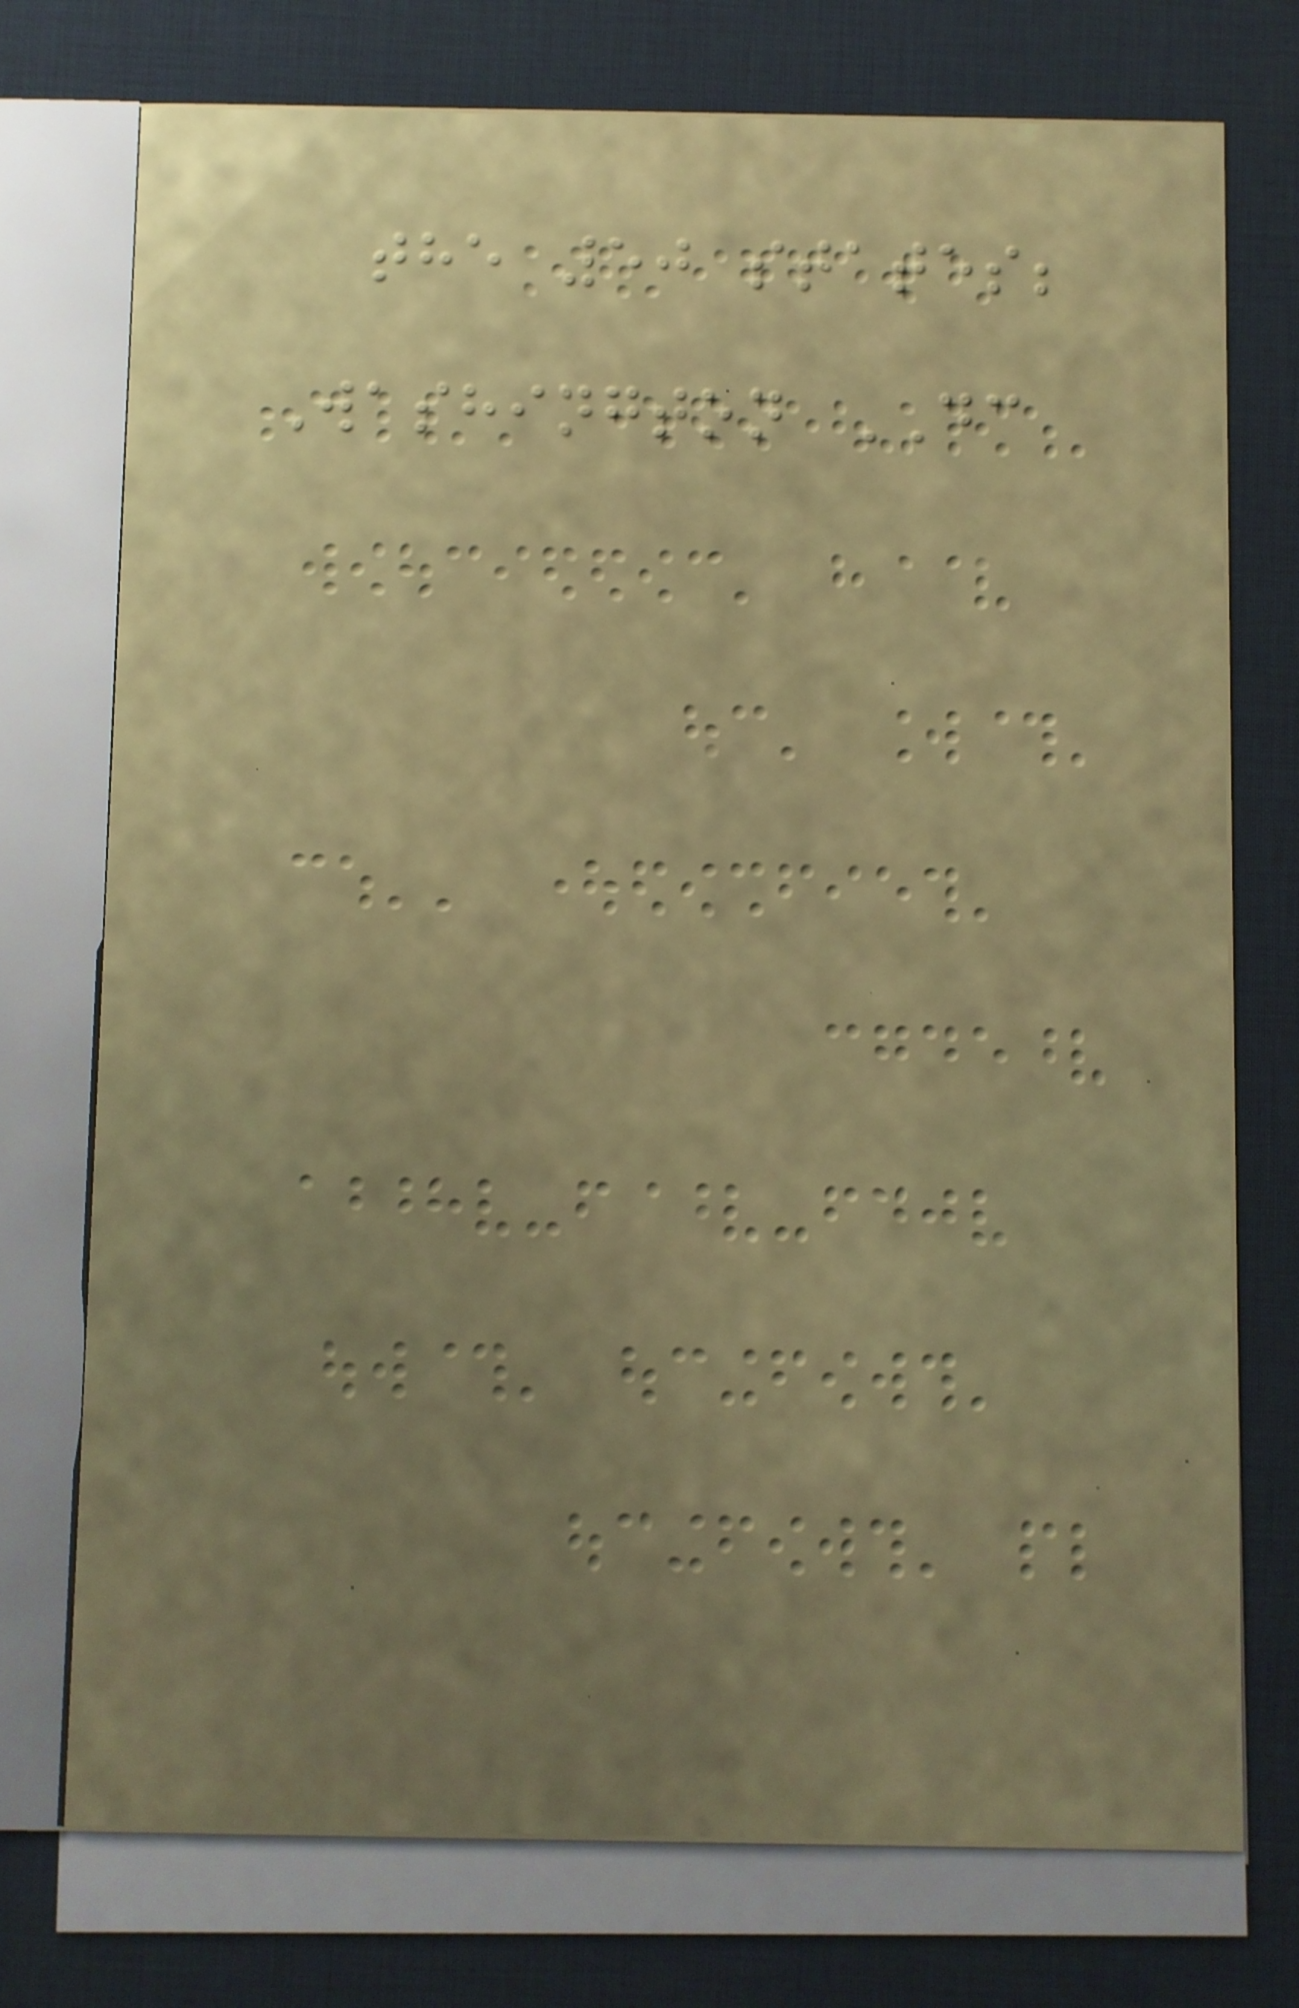the 50 states;
Washington DC
